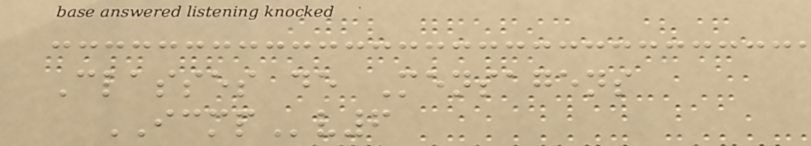Classes de Mensagens
ICMPv6
